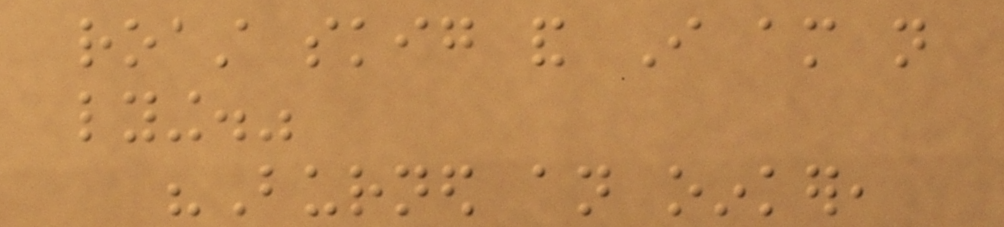roast skig and I am not
lying."
"Burned an oinker,
